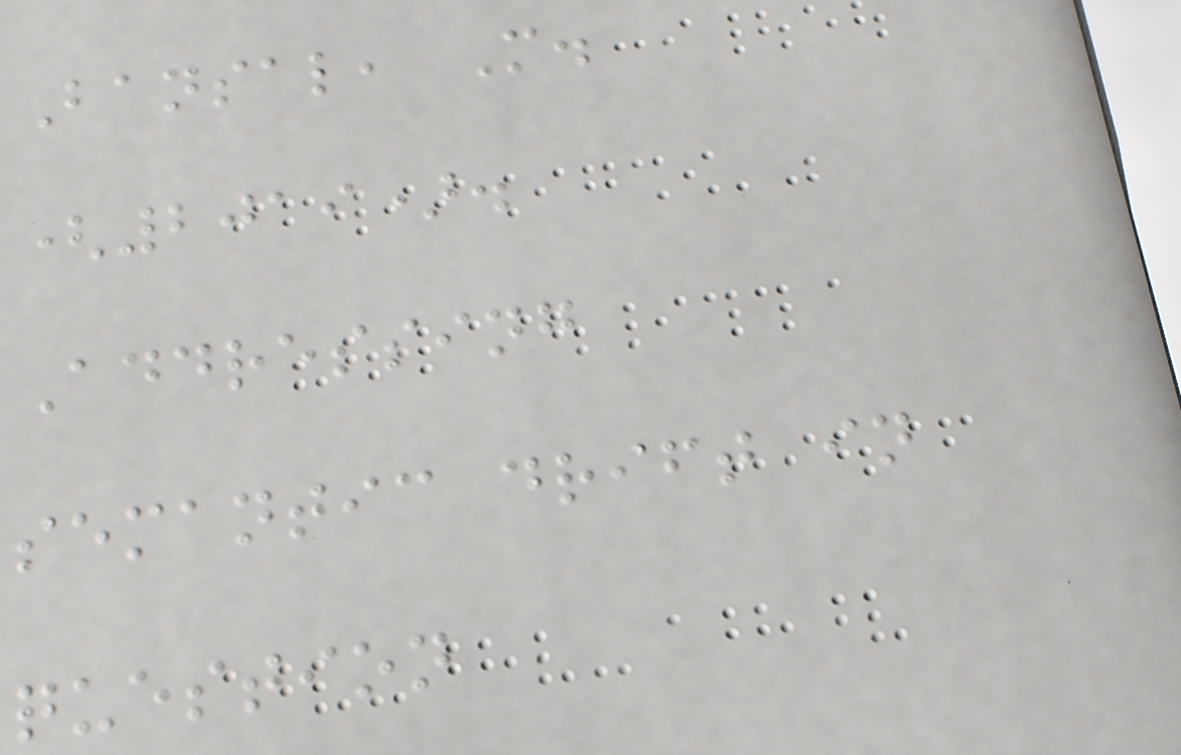Bansal, M.
(2019).
Addressing
semantic drift in
question
